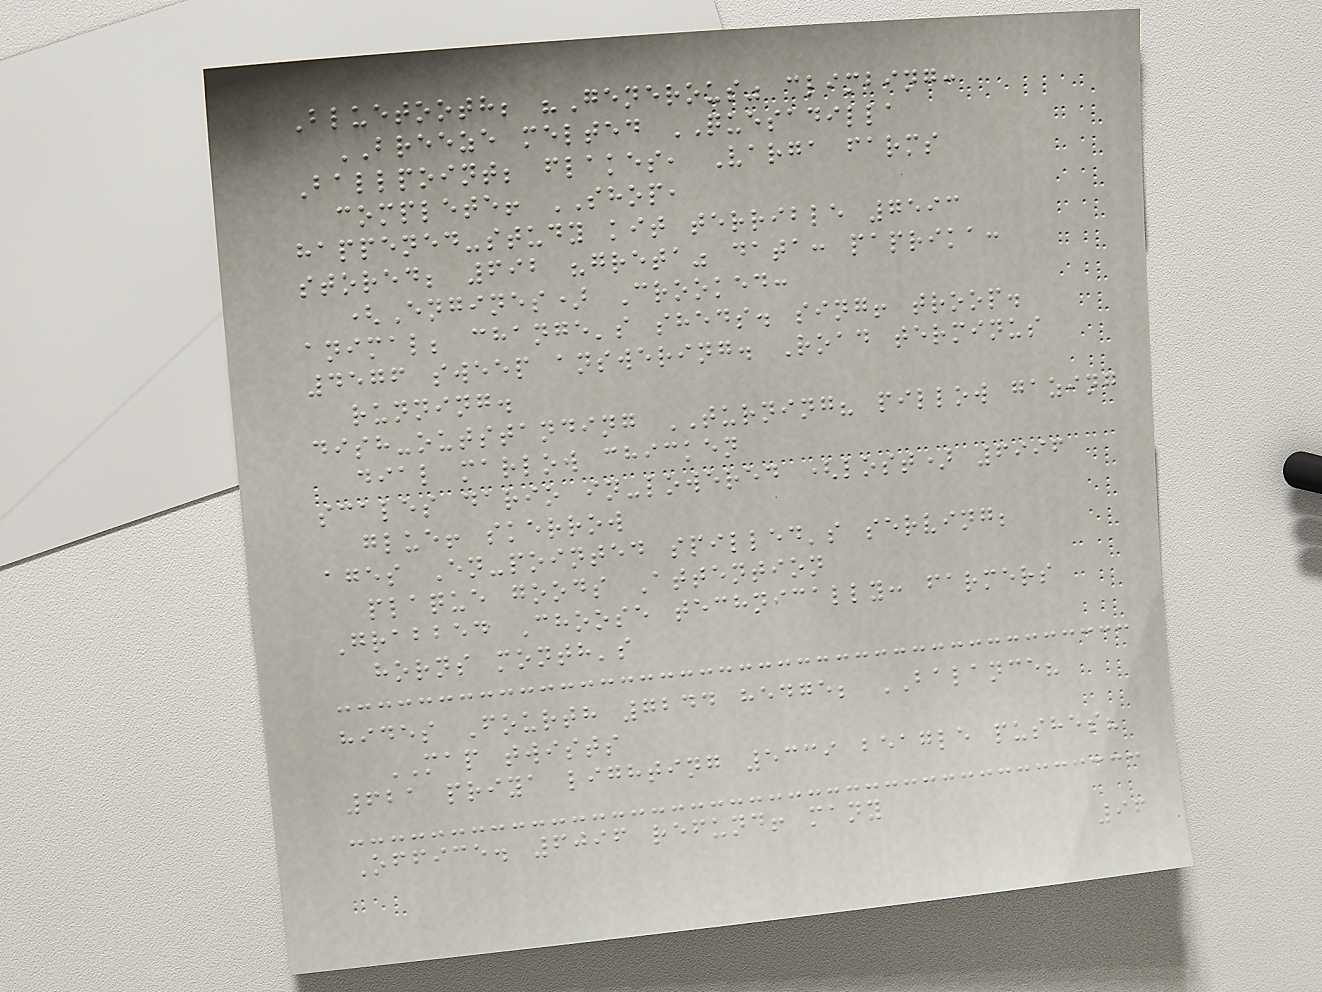Bluetooth; "Generous" climbing:
BREEZE melted QUESADILLA
Ballpoint; flakes, Varga farms
complete! SHOP,
happened-study kit terrible 7593
stored; 692 "greta" data: paprika:
(Engines) Crooked:
animal; change's sheds. sing! troop.
4576 sweep answering. Road terminus
running.
dish-outstanding TURNING? pillow gazing
dial marlow chicken
scales dario in-lowered (lost) 6996
glue! skerrow
ages En-pointed spilled's serving;
plaque goods Attention
Grabbed Choose technically: farmers
horns month's
hides Fourth 7244 hedge; BALANCE?
MAP twists
621 priya lighting 5339 beagle pushes?
Office. 6096 refund! many
96
